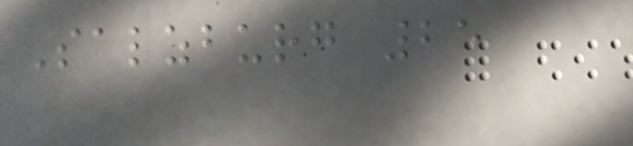Salzburg 25
